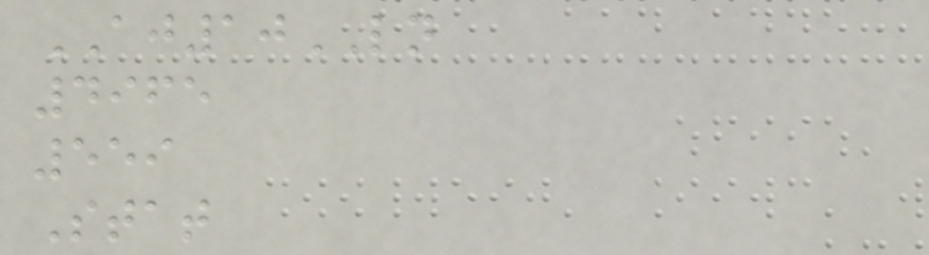AJ10LN
4965
559
Stat
